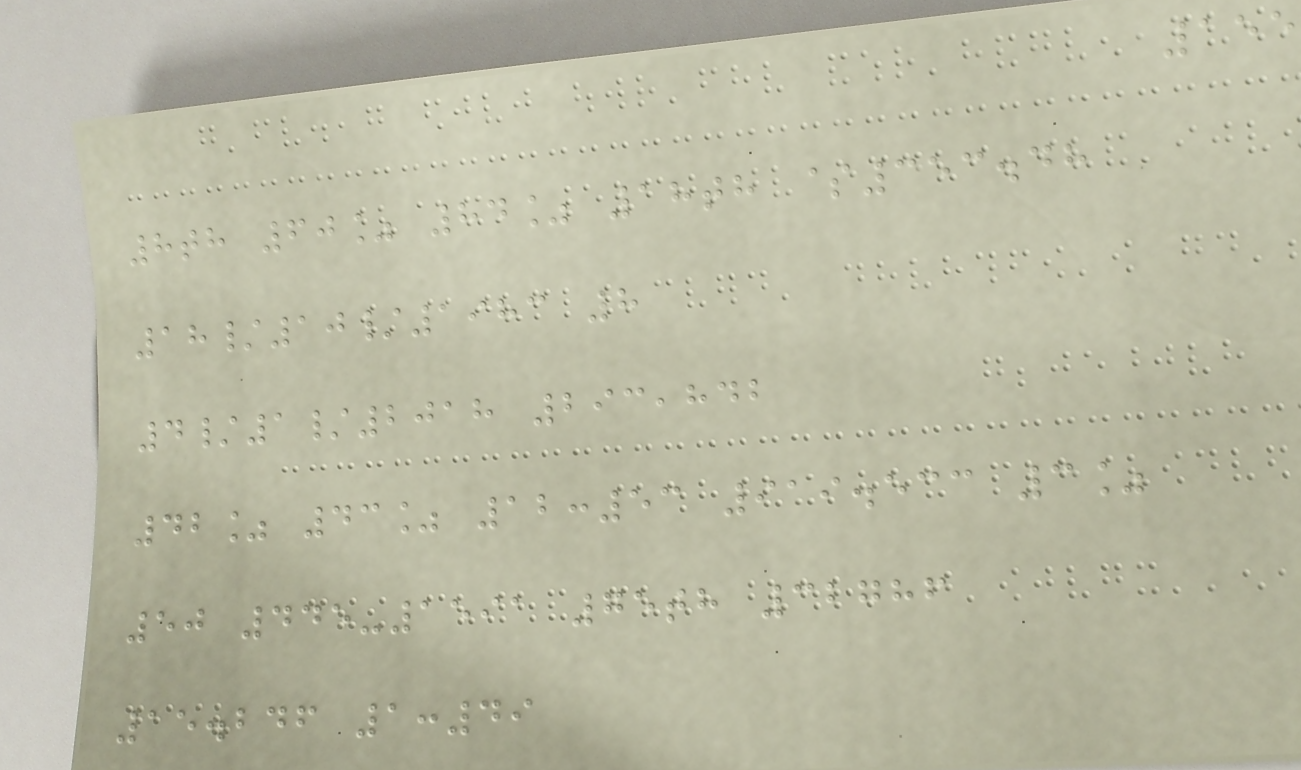155
8th 60% 84% 18th $353.48
18/10/1983 8
4/1/2018 293,842
42% 43% 12:53 919.533 3%
50 445-1591 75th 32786
15.246 1:49
